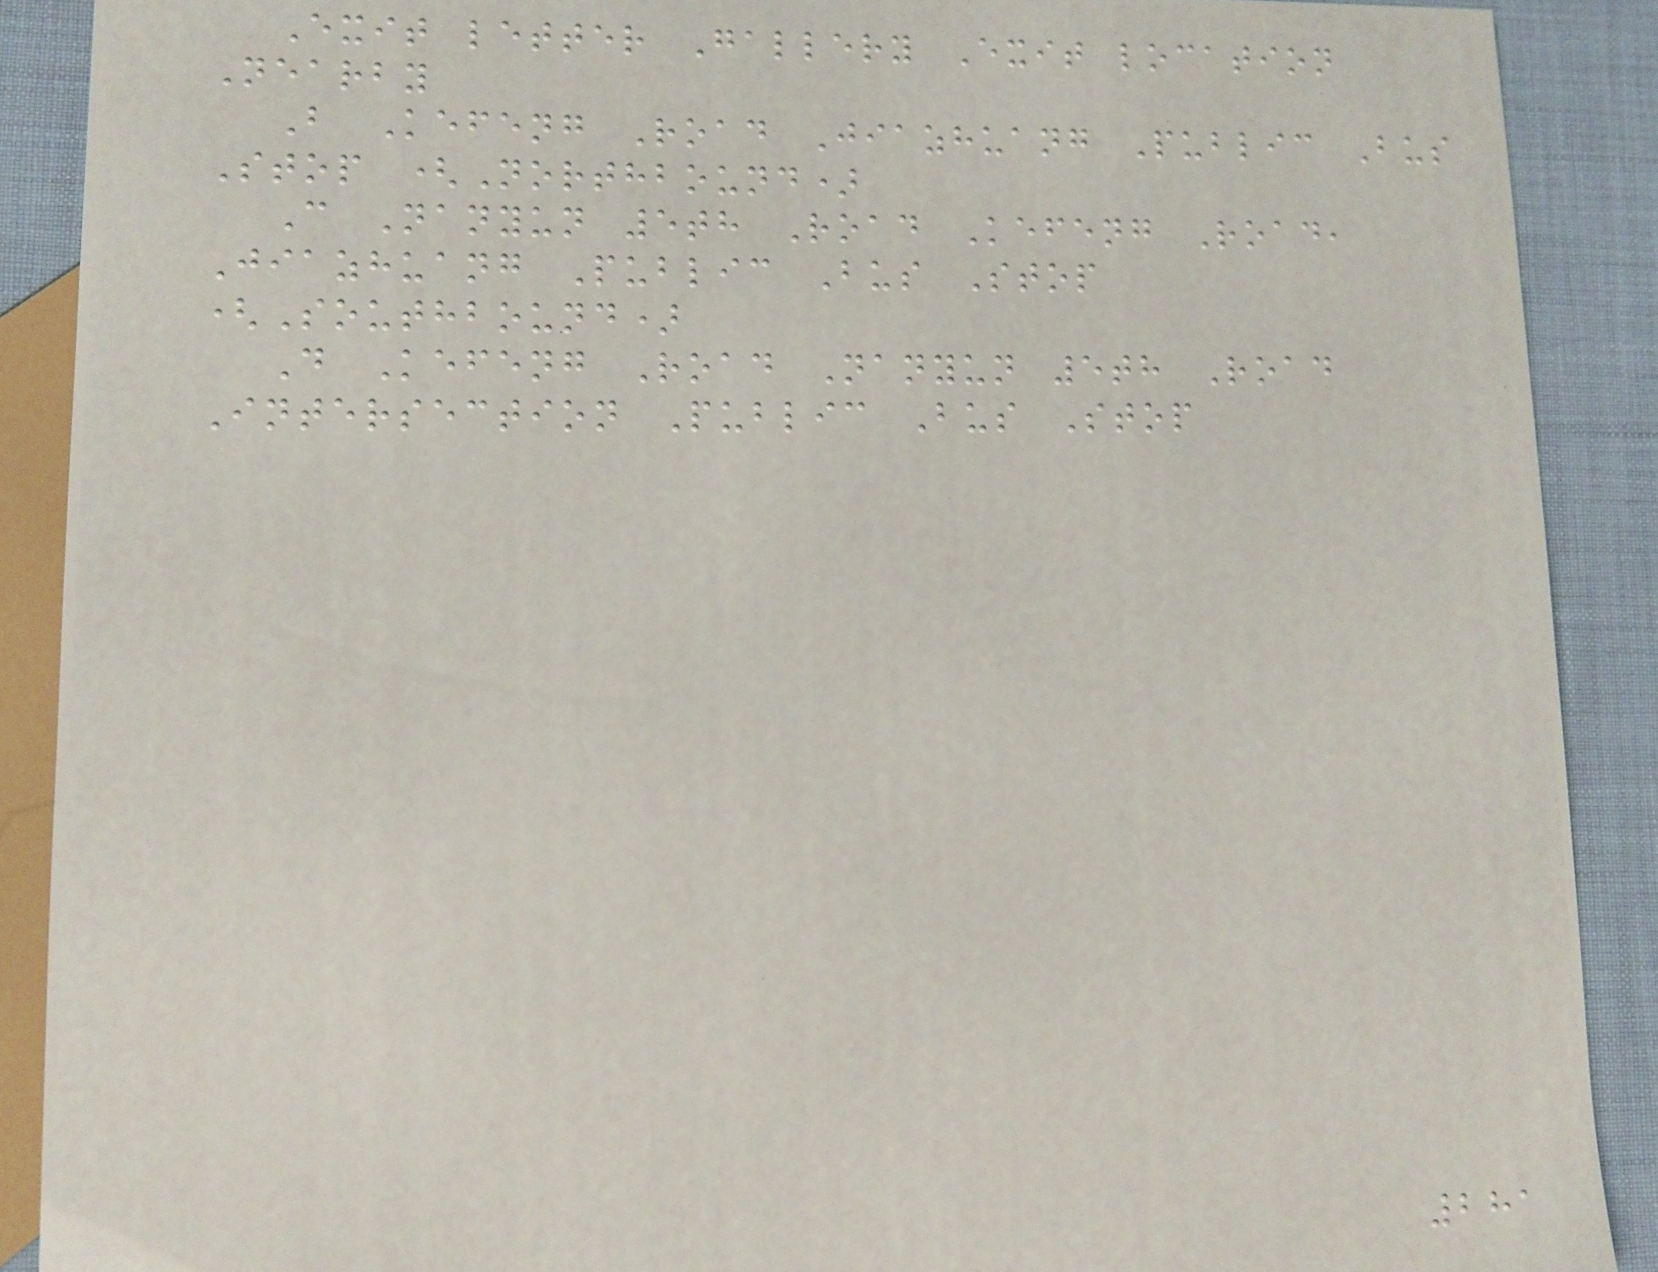Exit letter Gallery Exit location
Nearby
B Kefeng Road Jiazhuang Public Bus
Stop (Northbound)
C Nanyun 5th Road Kefeng Road,
Jiazhuang Public Bus Stop
(Southbound)
D Kefeng Road Nanyun 5th Road
Intersection Public Bus Stop
281
